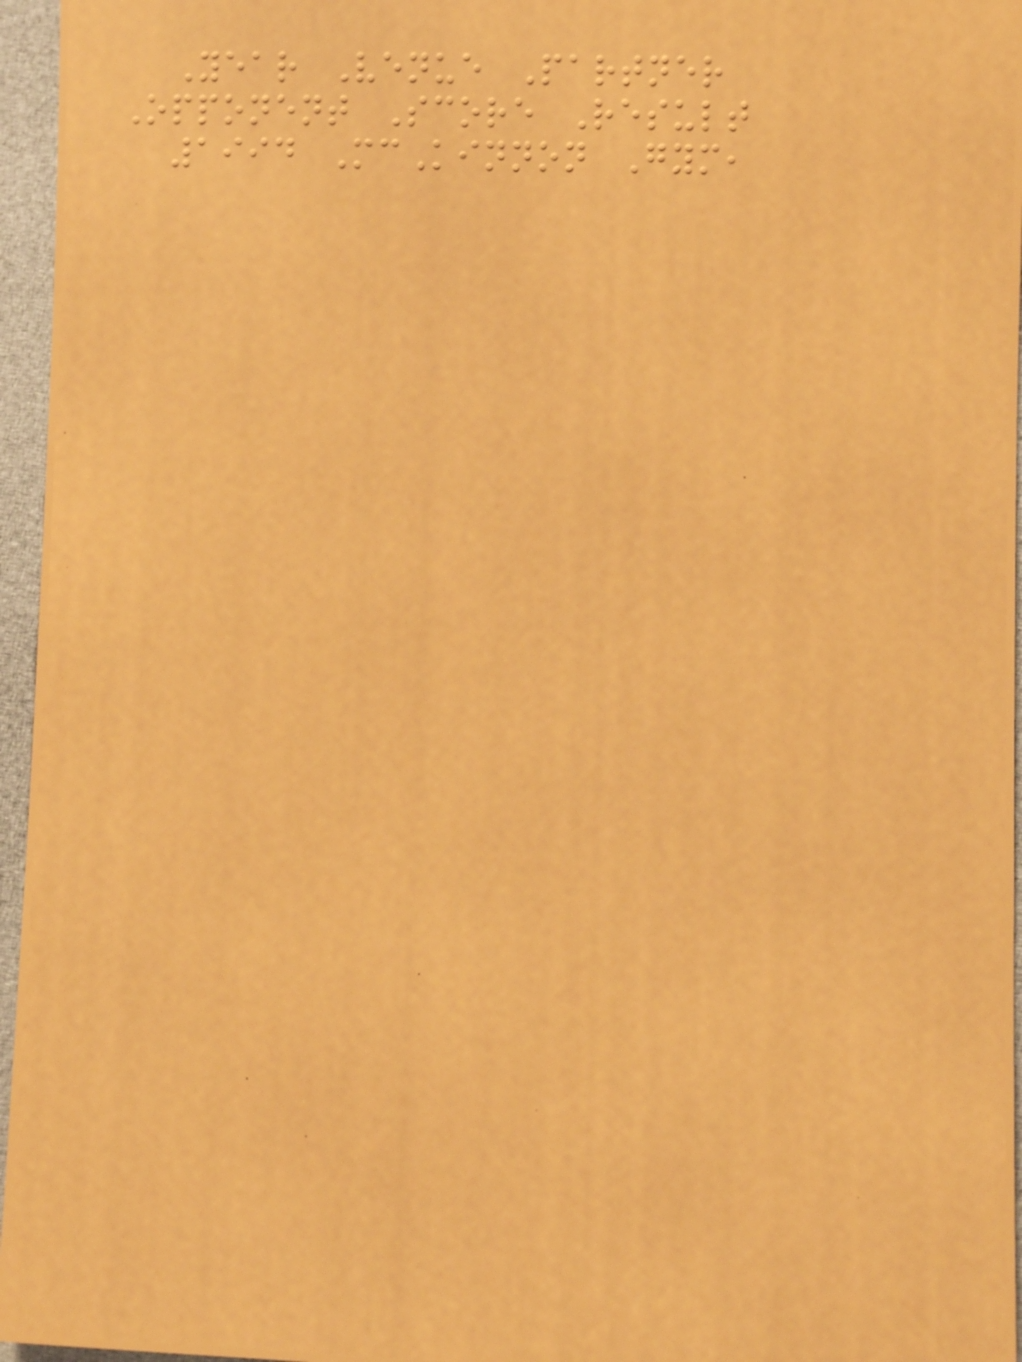Year Venue Partner
Opponent Score Result
1994 McKinnon Gym,
